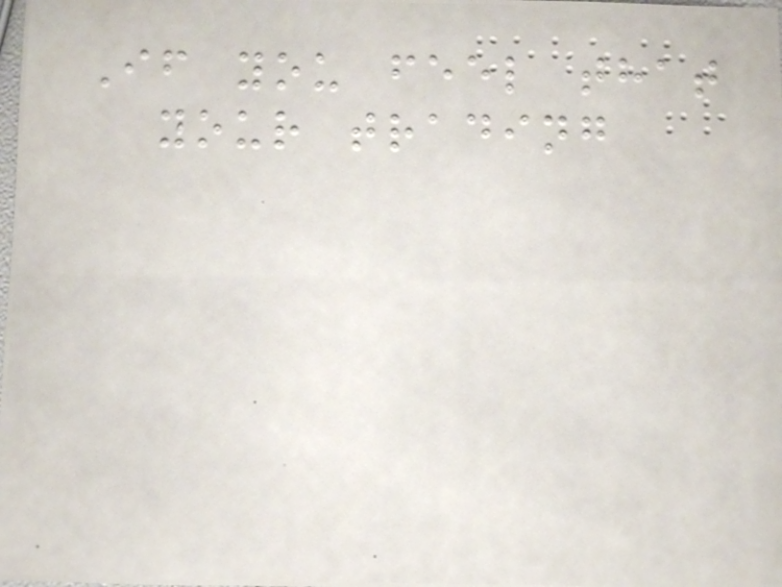If you feel that
your trading
